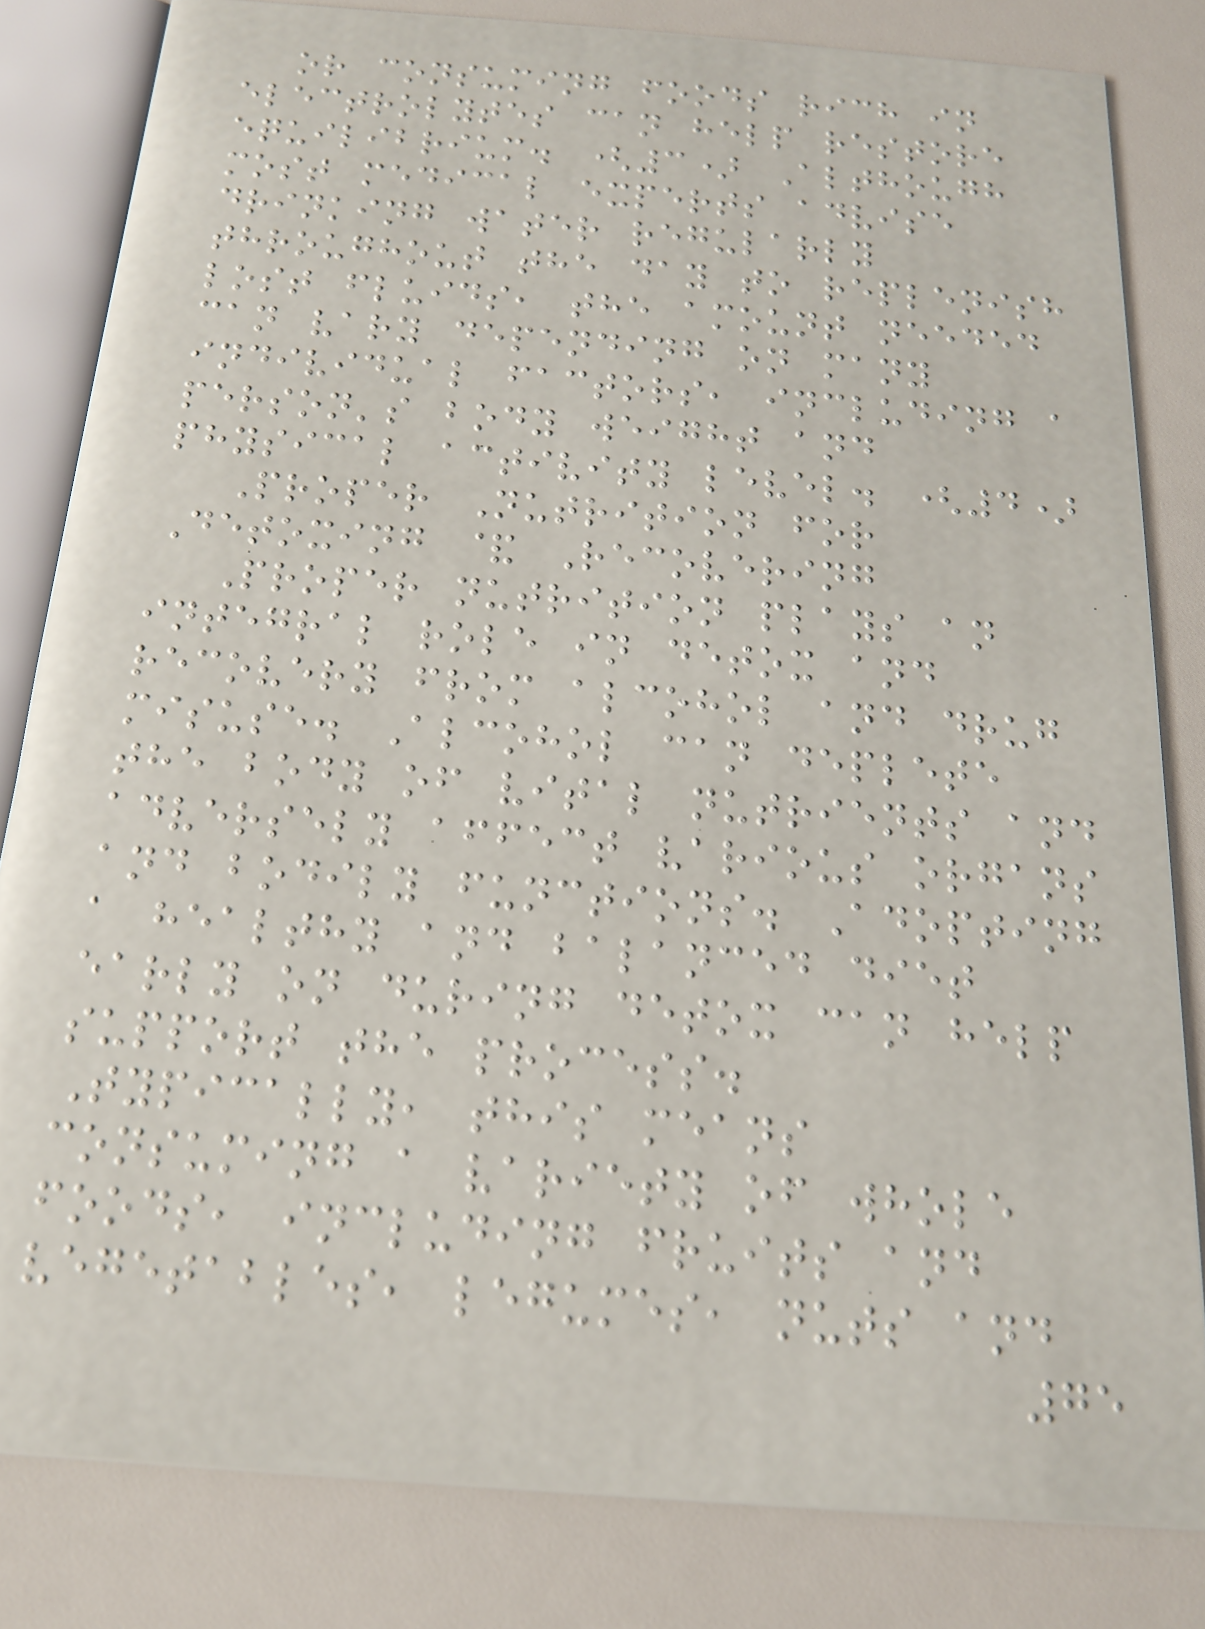or consuming foods rich in
electrolytes can help restore
equilibrium. (3) Although
most medical experts advise
drinking water regularly
throughout the day to replenish
lost fluids, the amount needed
can vary depending on many
individual factors, including a
person's body weight and
physical activity level. (4)
Proper Nutrition for
Detoxing & Recovering
Proper nutrition plays an
integral role in detox and
recovery from alcohol and drug
misuse. Alcohol can deplete
the body of vital nutrients and
adversely affect various organs
and bodily functions. Adopting
a healthy and balanced diet
early on during detox can help
support the process.
Typically, this means
consuming a variety of whole
foods, including fruits and
vegetables, legumes, nuts and
75
